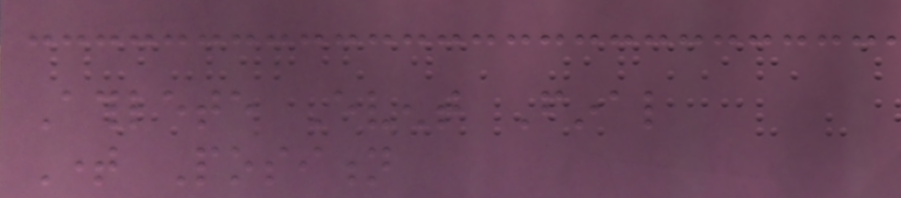Athlete Event Final
Time Position
